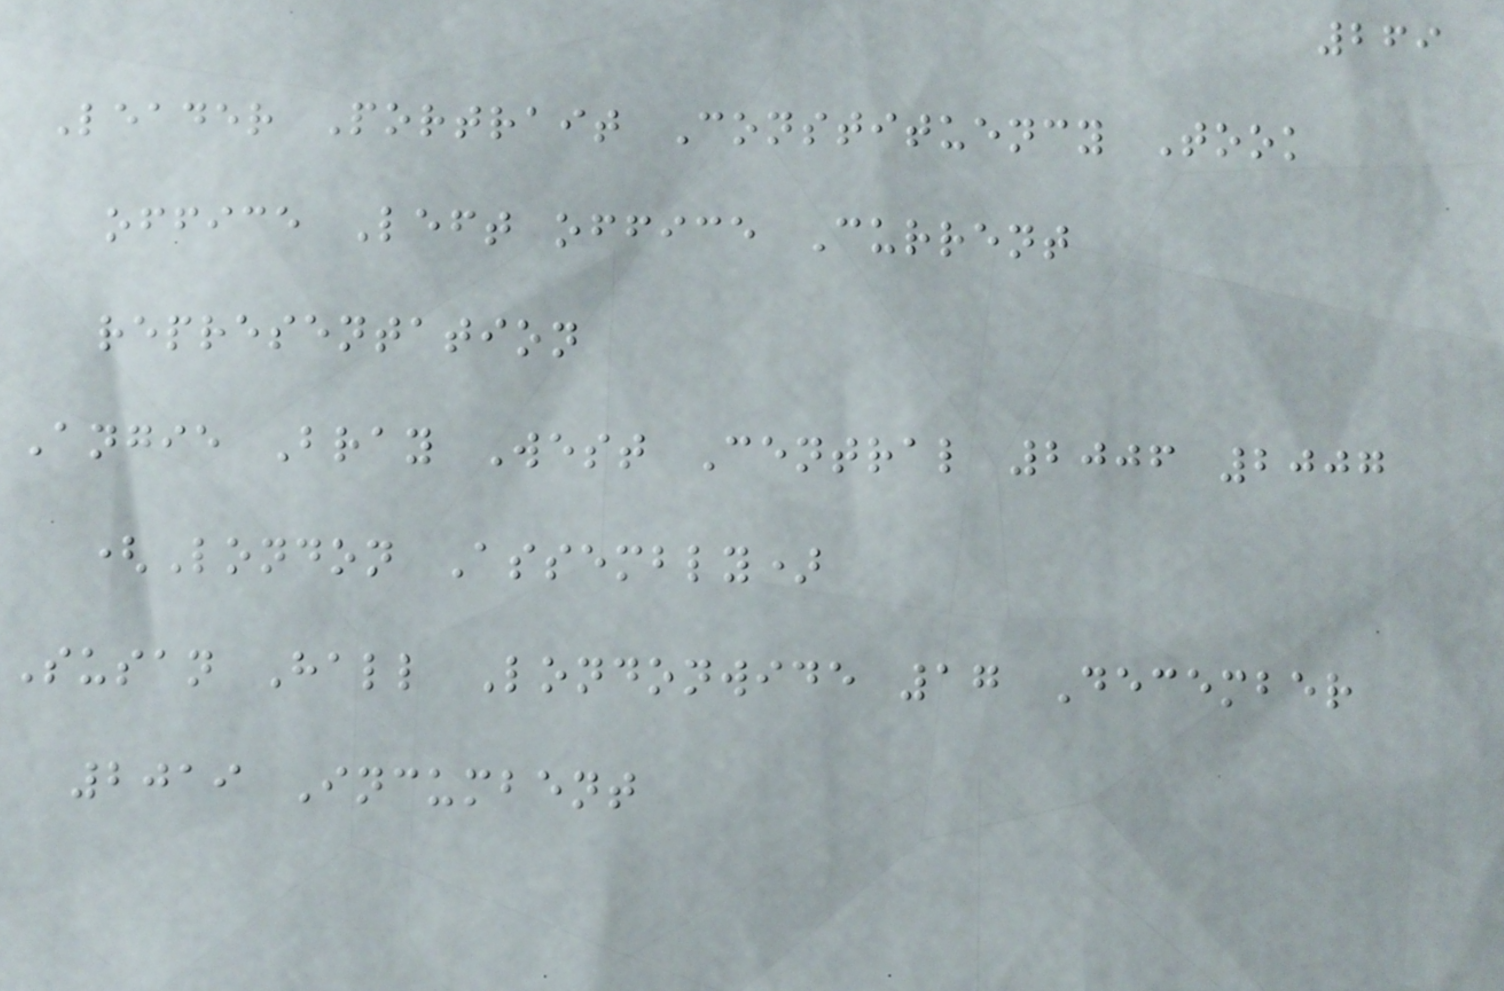269
Leader Portrait Constituency Took
office Left office Current
representation
Angie Bray West Central 2006 2007
(London Assembly)
Susan Hall Londonwide 17 December
2019 Incumbent
